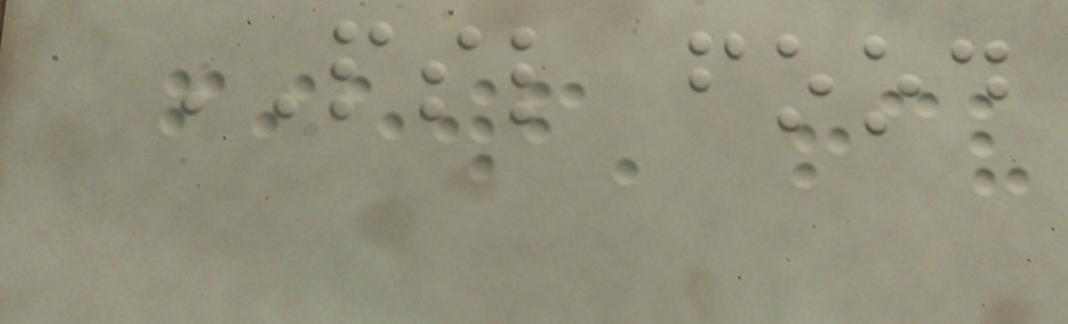PSL food
